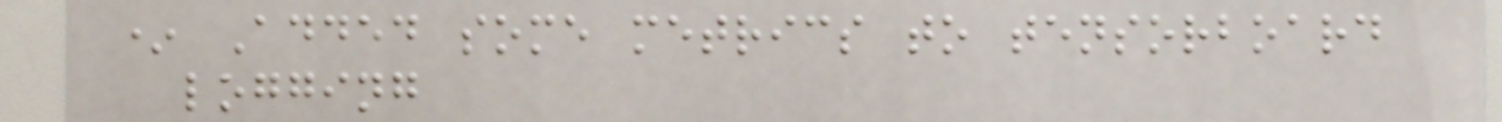* Added some metrics to tensorboard
logging
